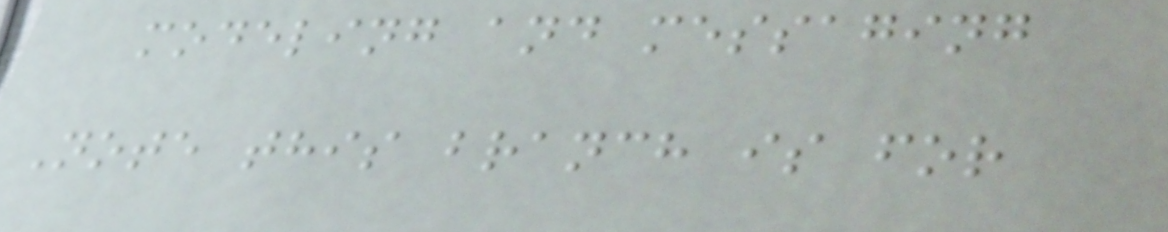modeling and messaging
Note this branch is for
